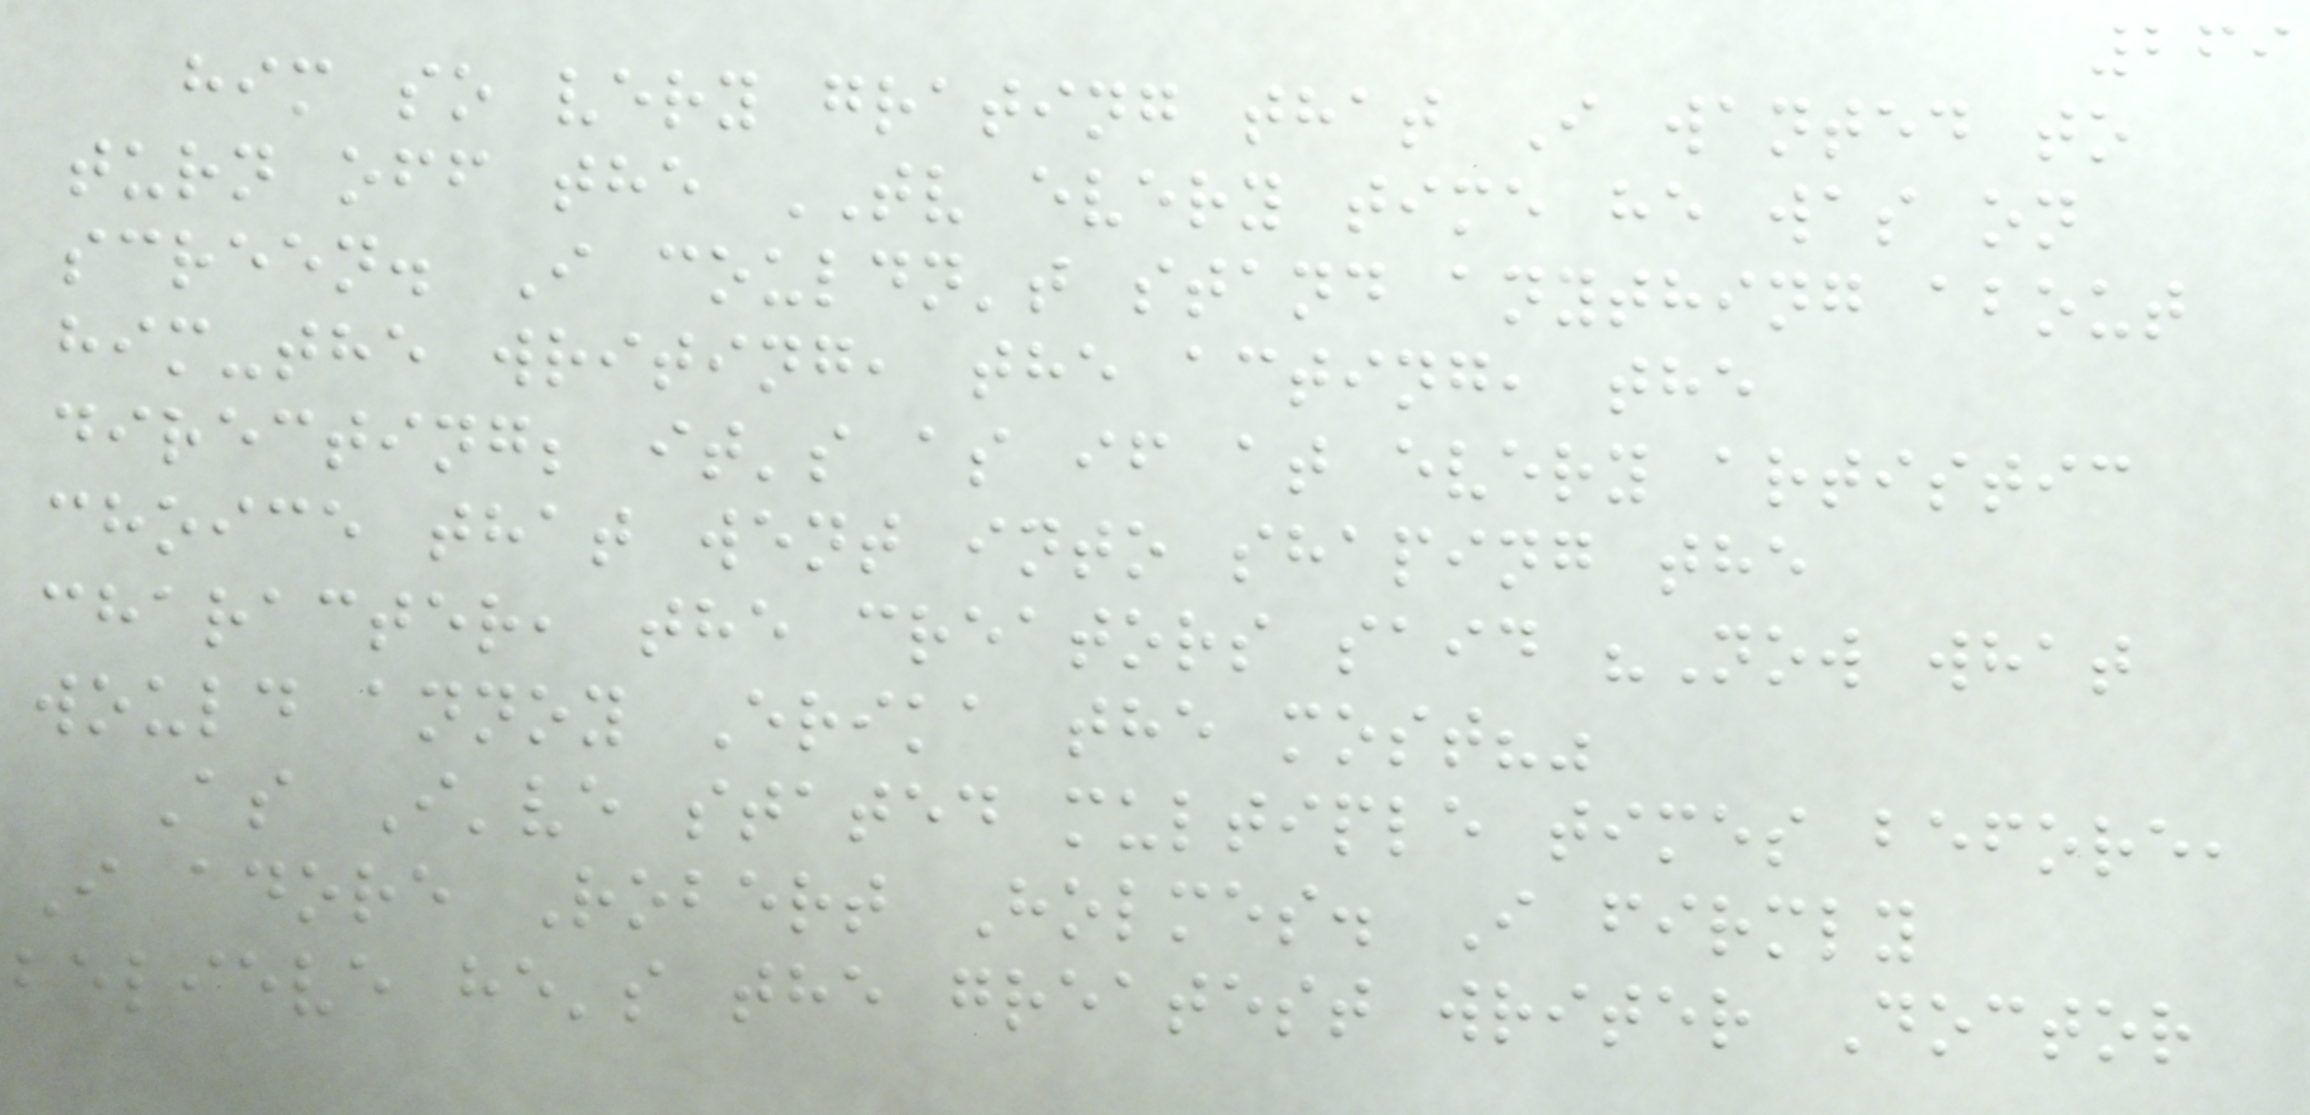269
him so very grating that I wanted to
turn off the TV every time he was on
screen. I couldn't stand anything about
him-the writing, the acting, the
directing; it's as if at every artistic
choice that went into shaping the
character, the creators said "Now what
would annoy Erika the most?"
As I've stated multiple times before,
I adore Robert Holmes. I firmly
believe he's the greatest writer Doctor
